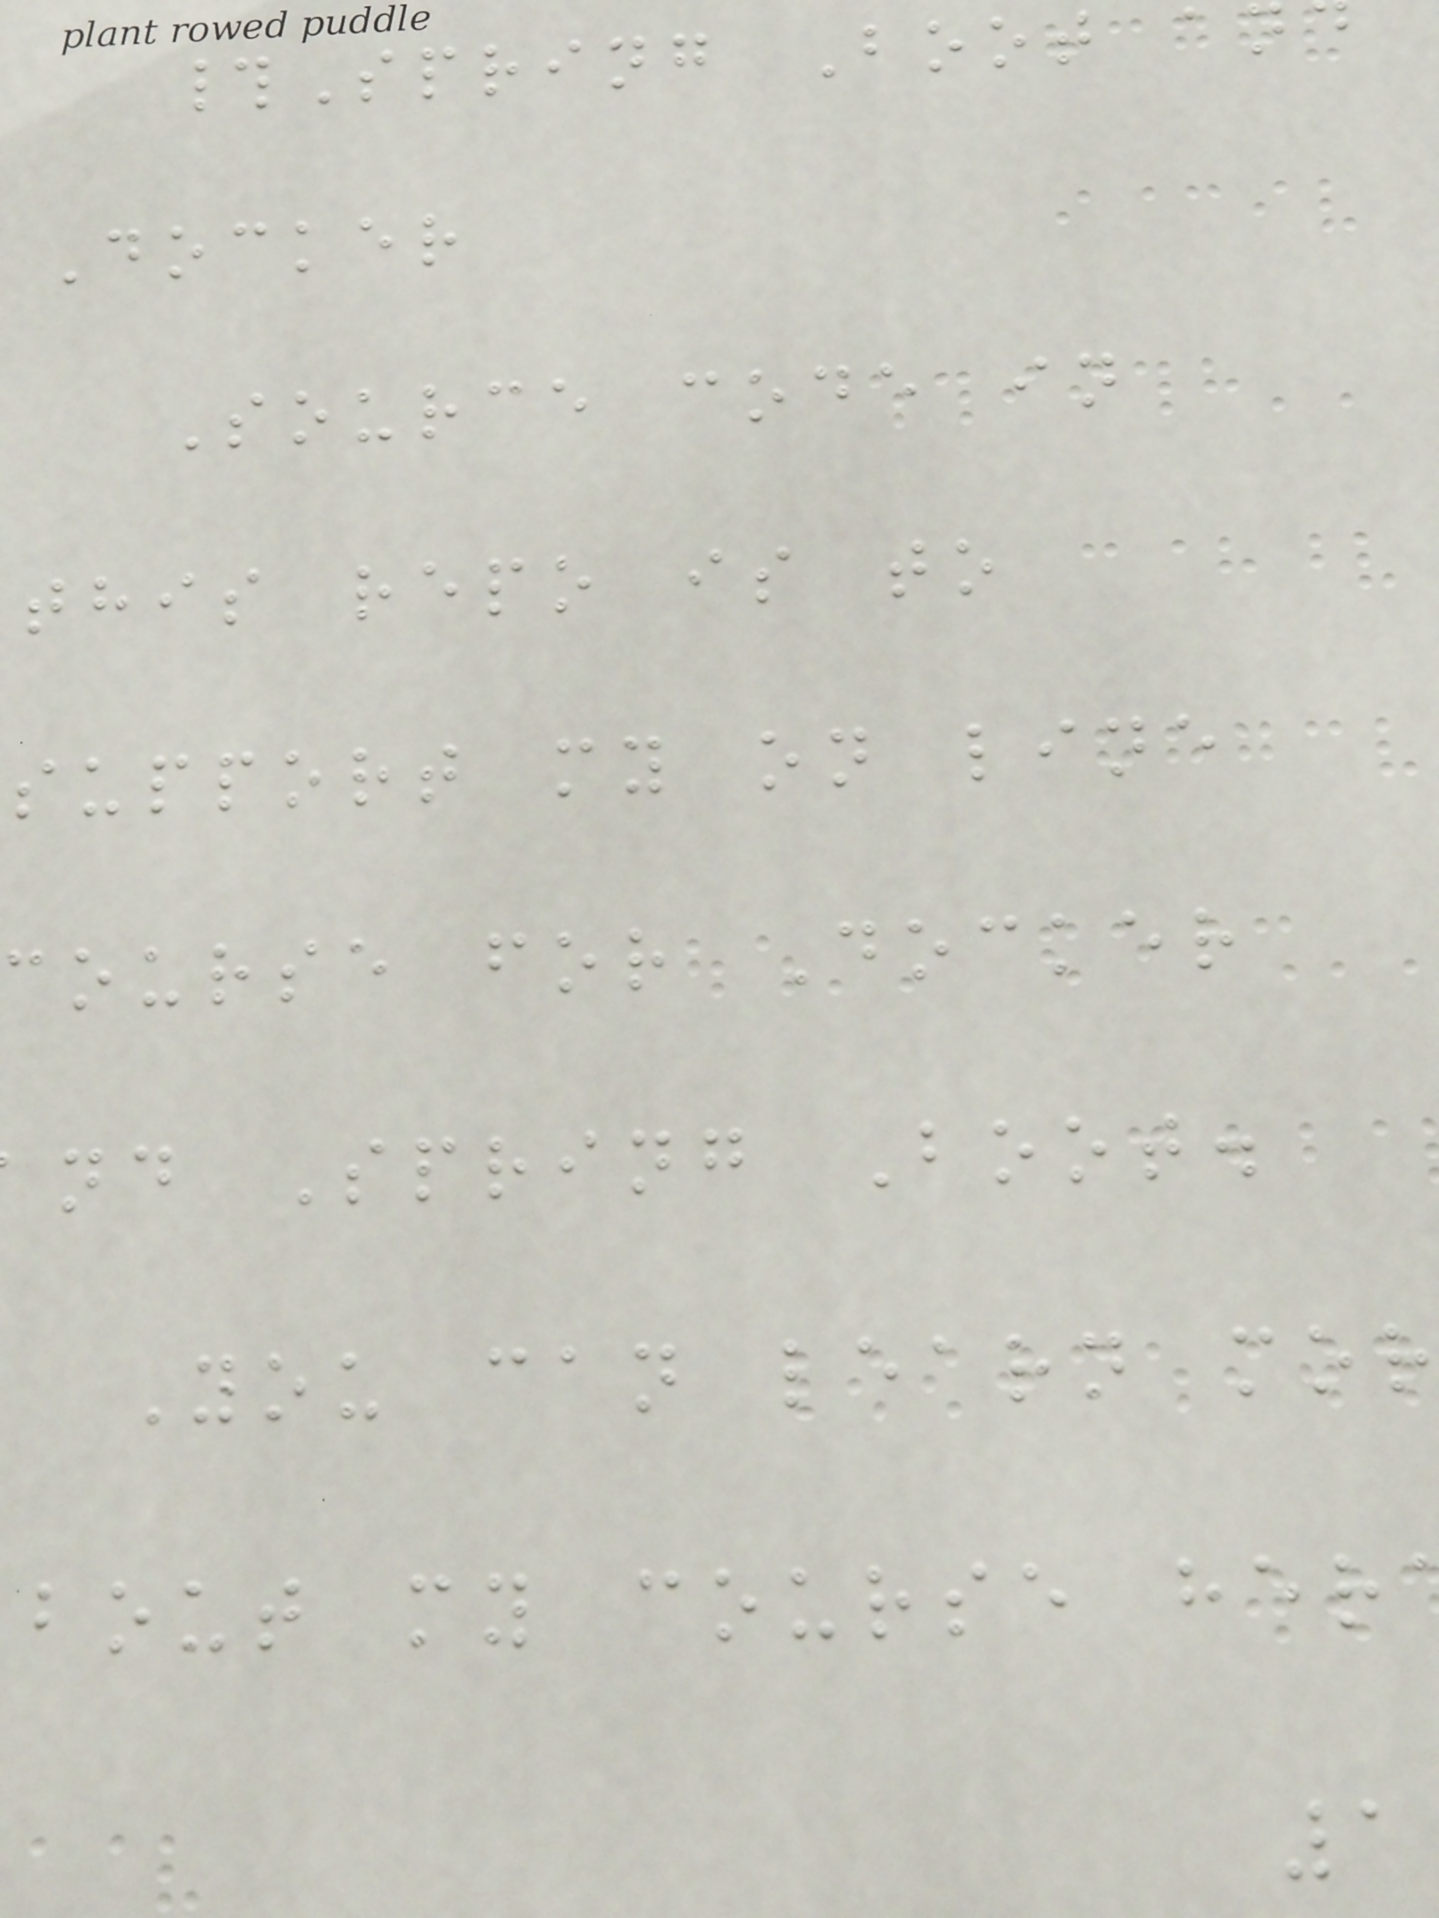#Spring Boot a
Docker
Source code in
this repo is to
support my on line
course for Docker
nd Spring Boot.
You can learn mor
bout my course her
